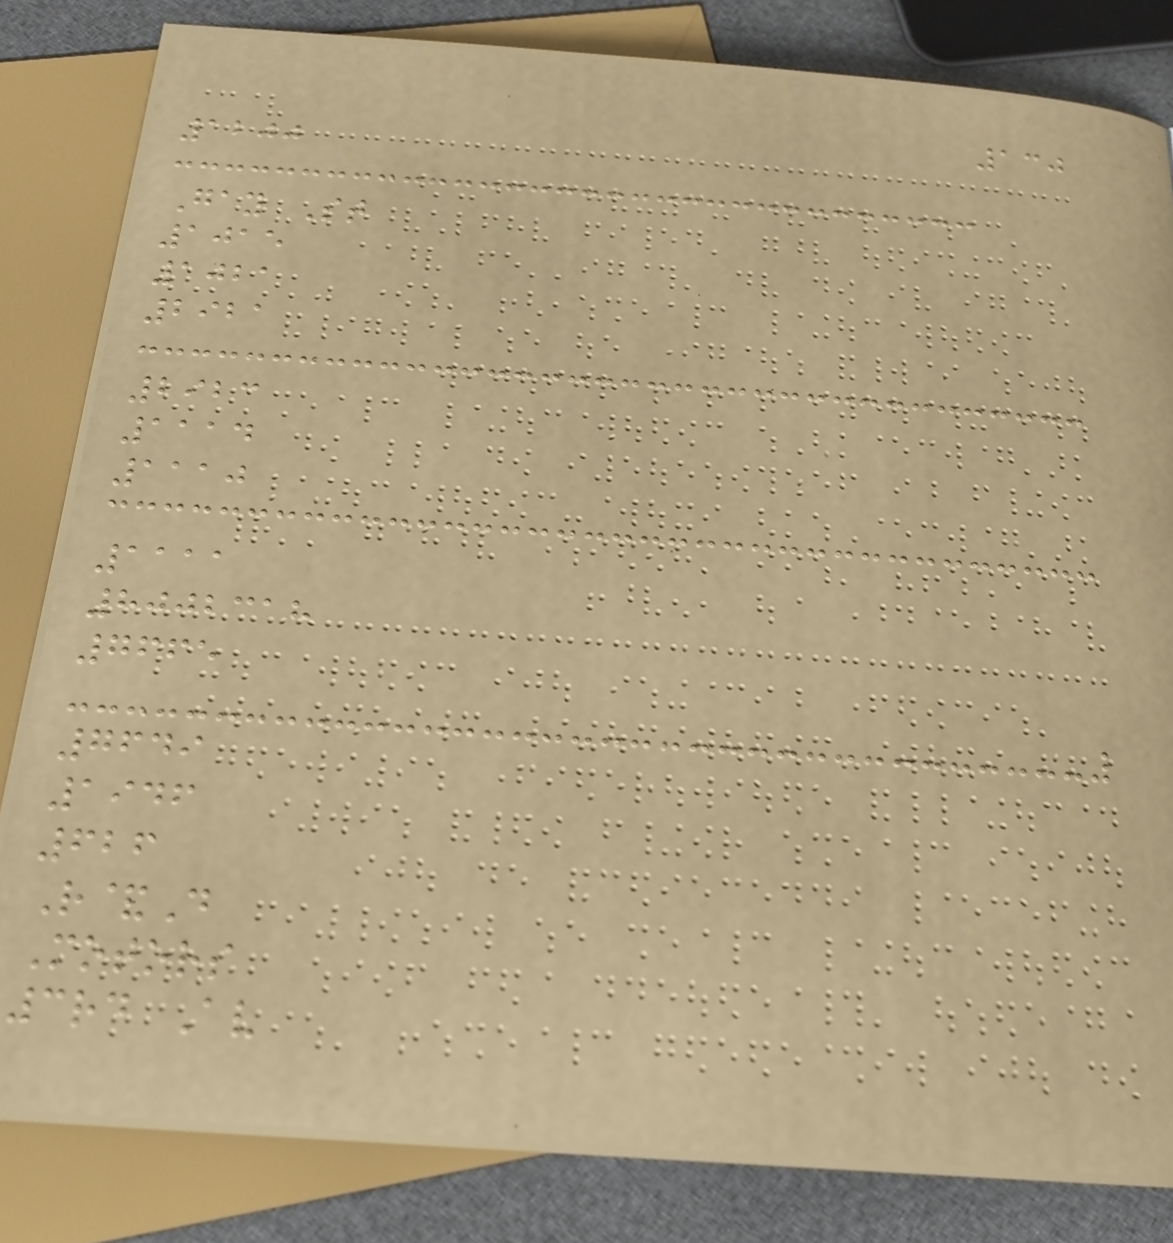130
1200
Gay St
1015
1021
2921
2923
1114
1110
1111
8002318
7665
7649
1946
626
R&D
Motors
3rd Av
